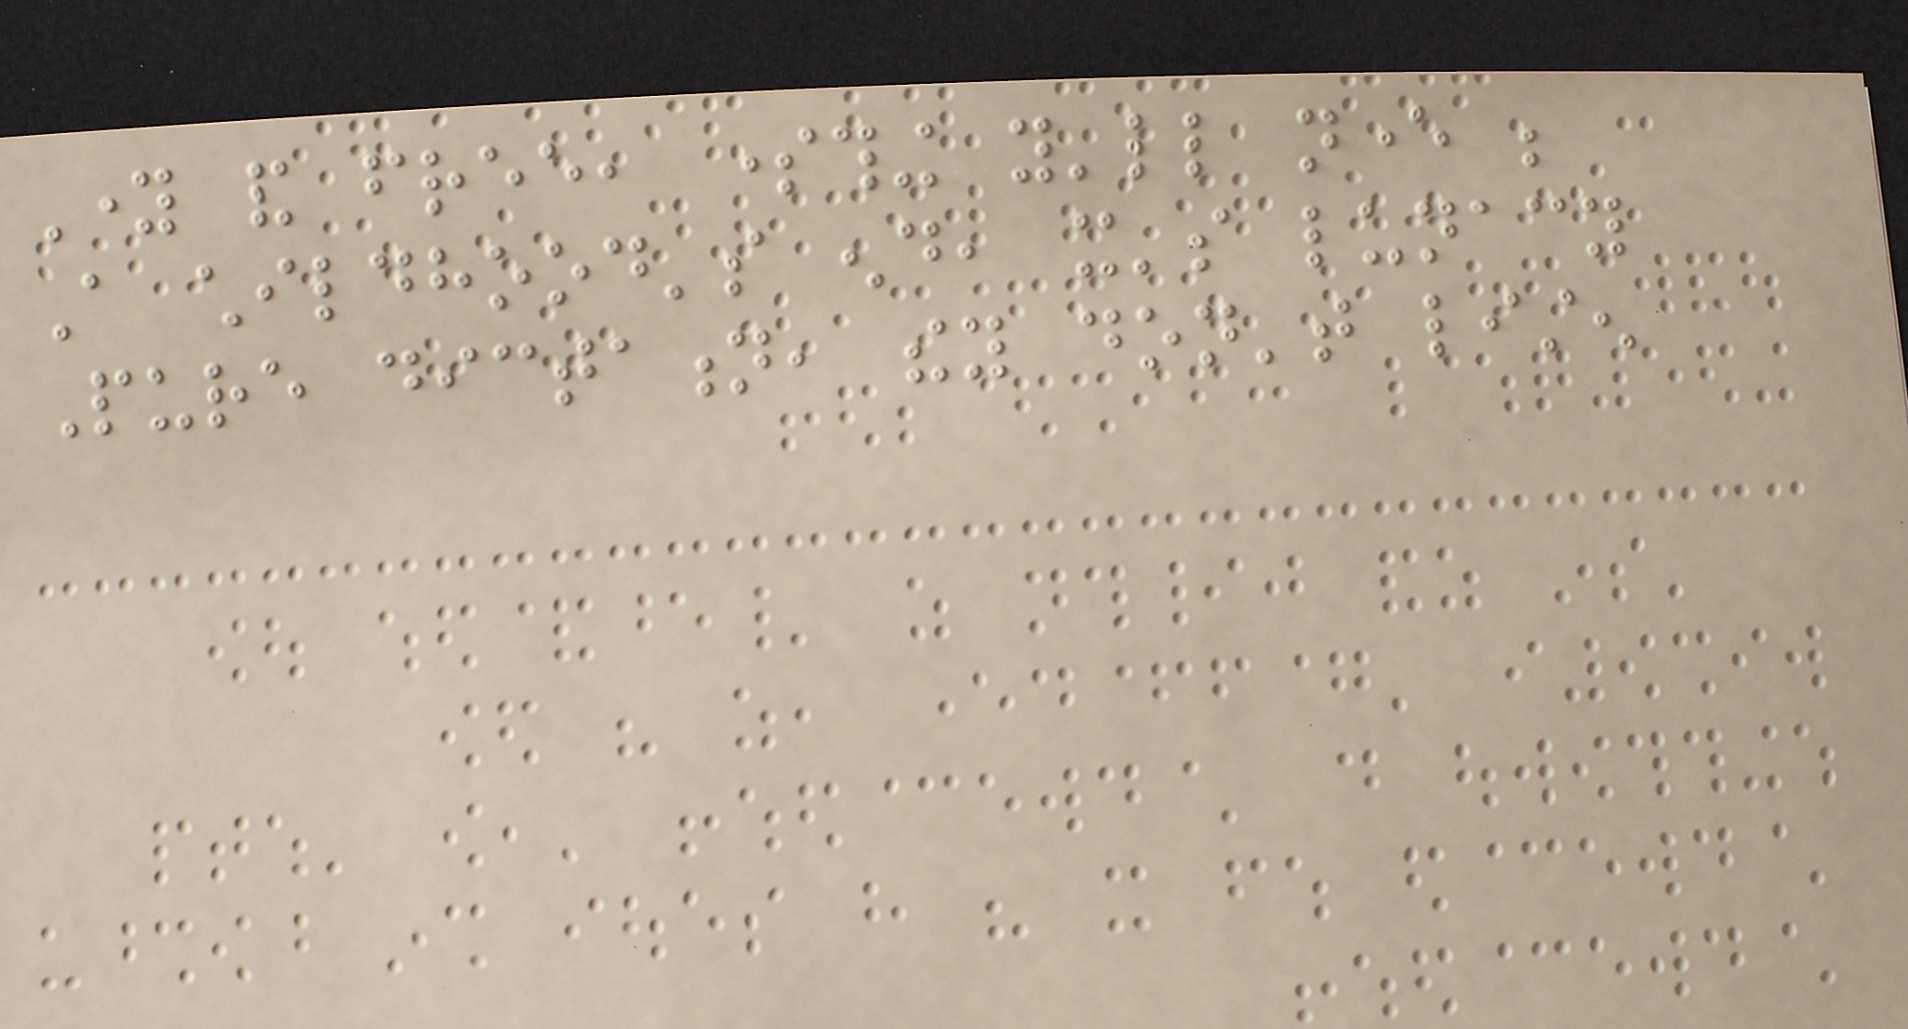Young and free, something you'll never be
A childhood's end, it's lunacy
Pure dictation, they don't listen
